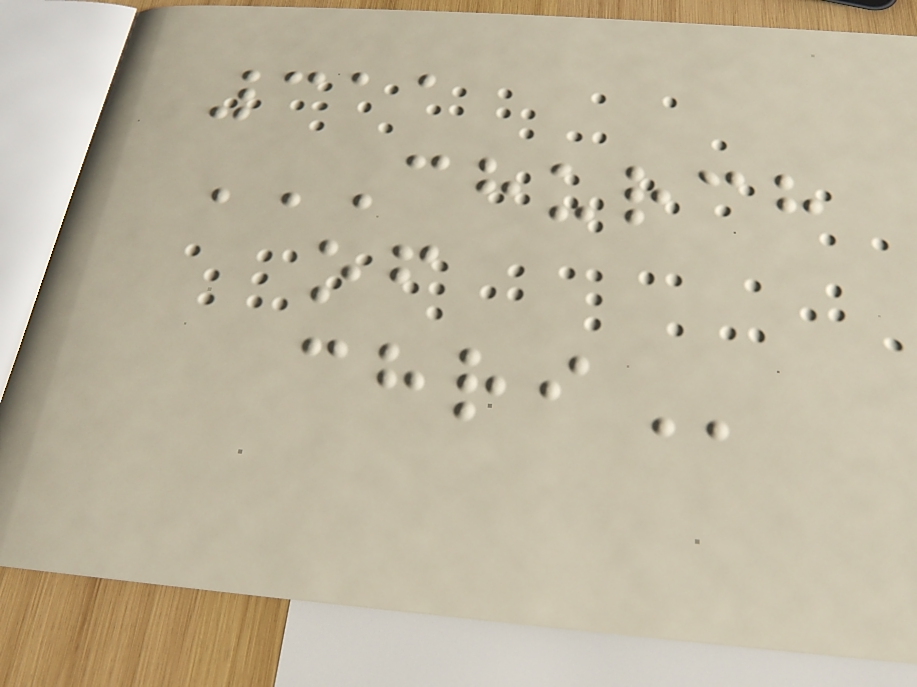311
CHURCH
OF
CHRI
